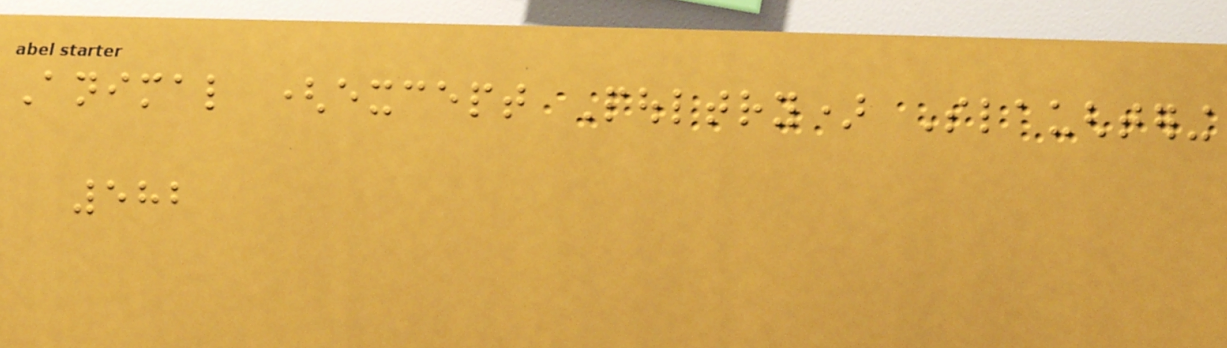Animal (except Poultry) Slaughtering
582
